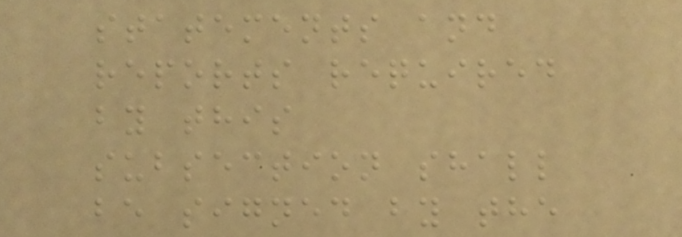statements and
reports required
by this
subsection shall
be signed by the
